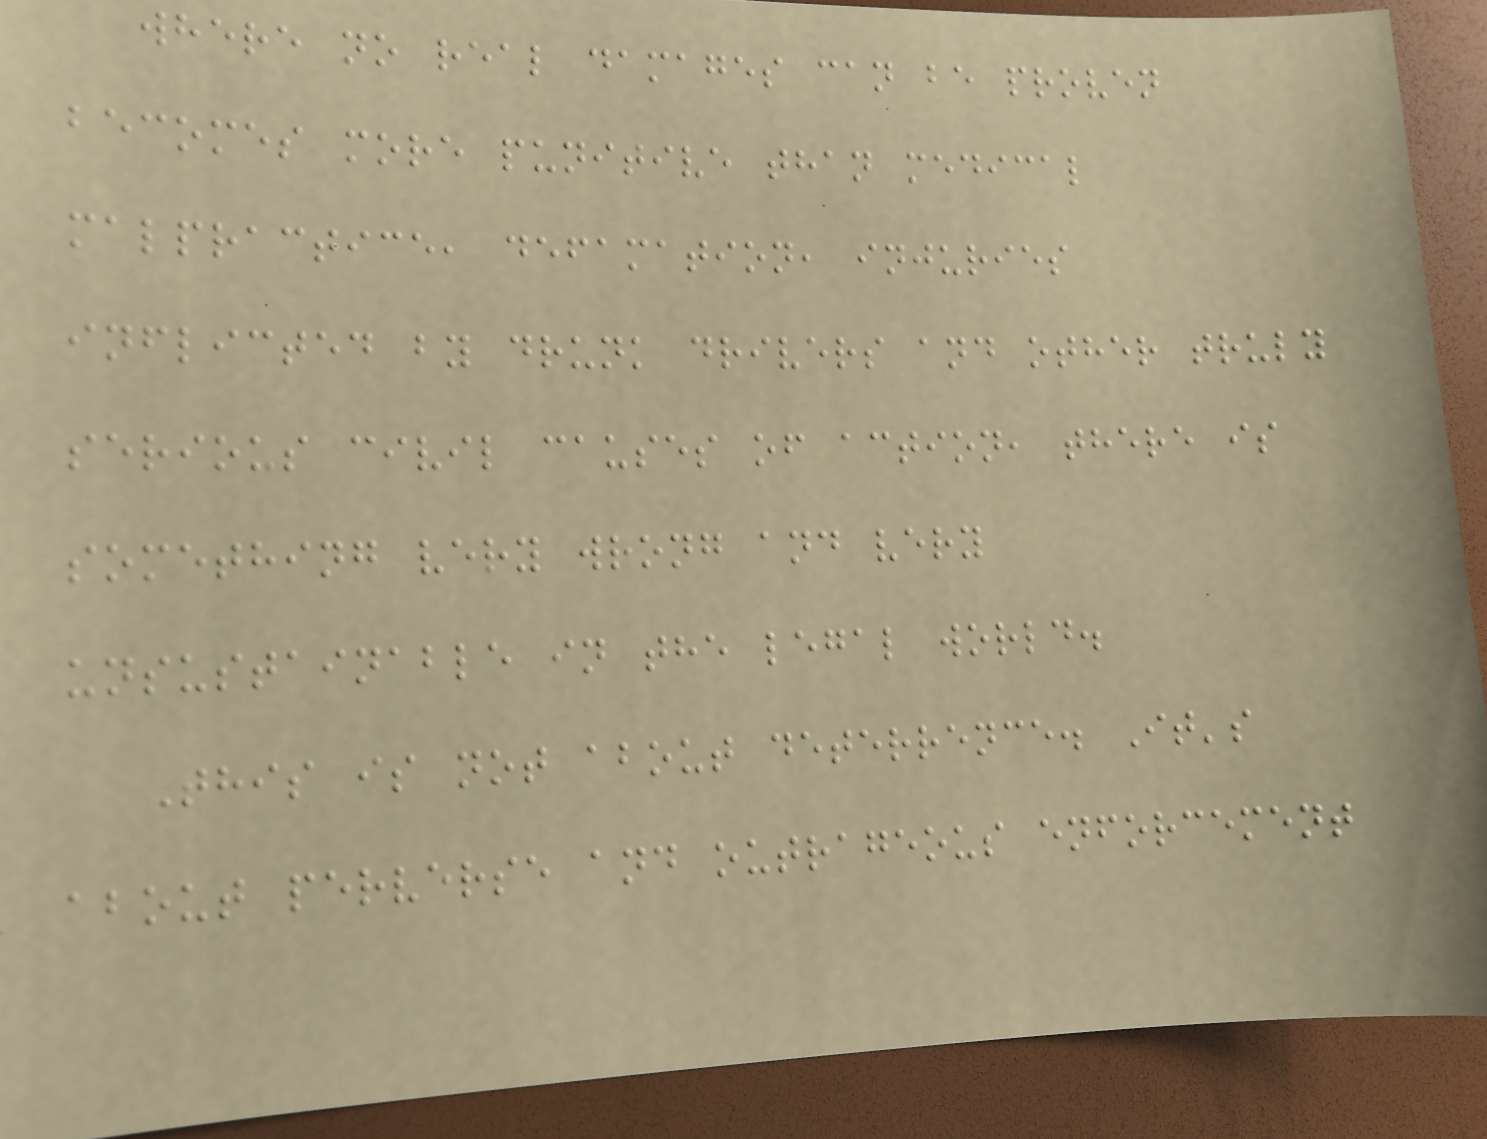where no real damages can be proven
becomes more punitive than medical
malpractice, defamation, injuries
inflicted by drunk drivers and other truly
serious civil causes of action, there is
something very wrong and very
unsustainable in the legal world.
This is not about deterrence. It's
about perverse and outrageous enforcement
